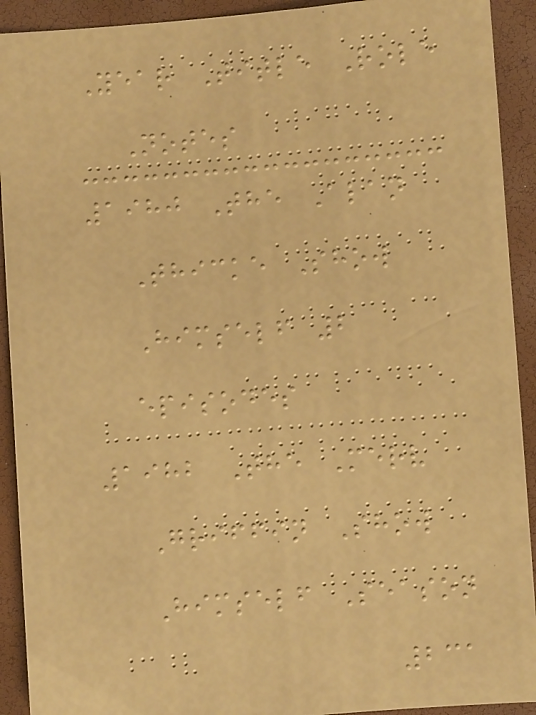Year Title Role
Notes
1980 The Alan
Thicke Show
Himself 2
episodes
1982 The Merv
Griffin Show
Himself Season
231
